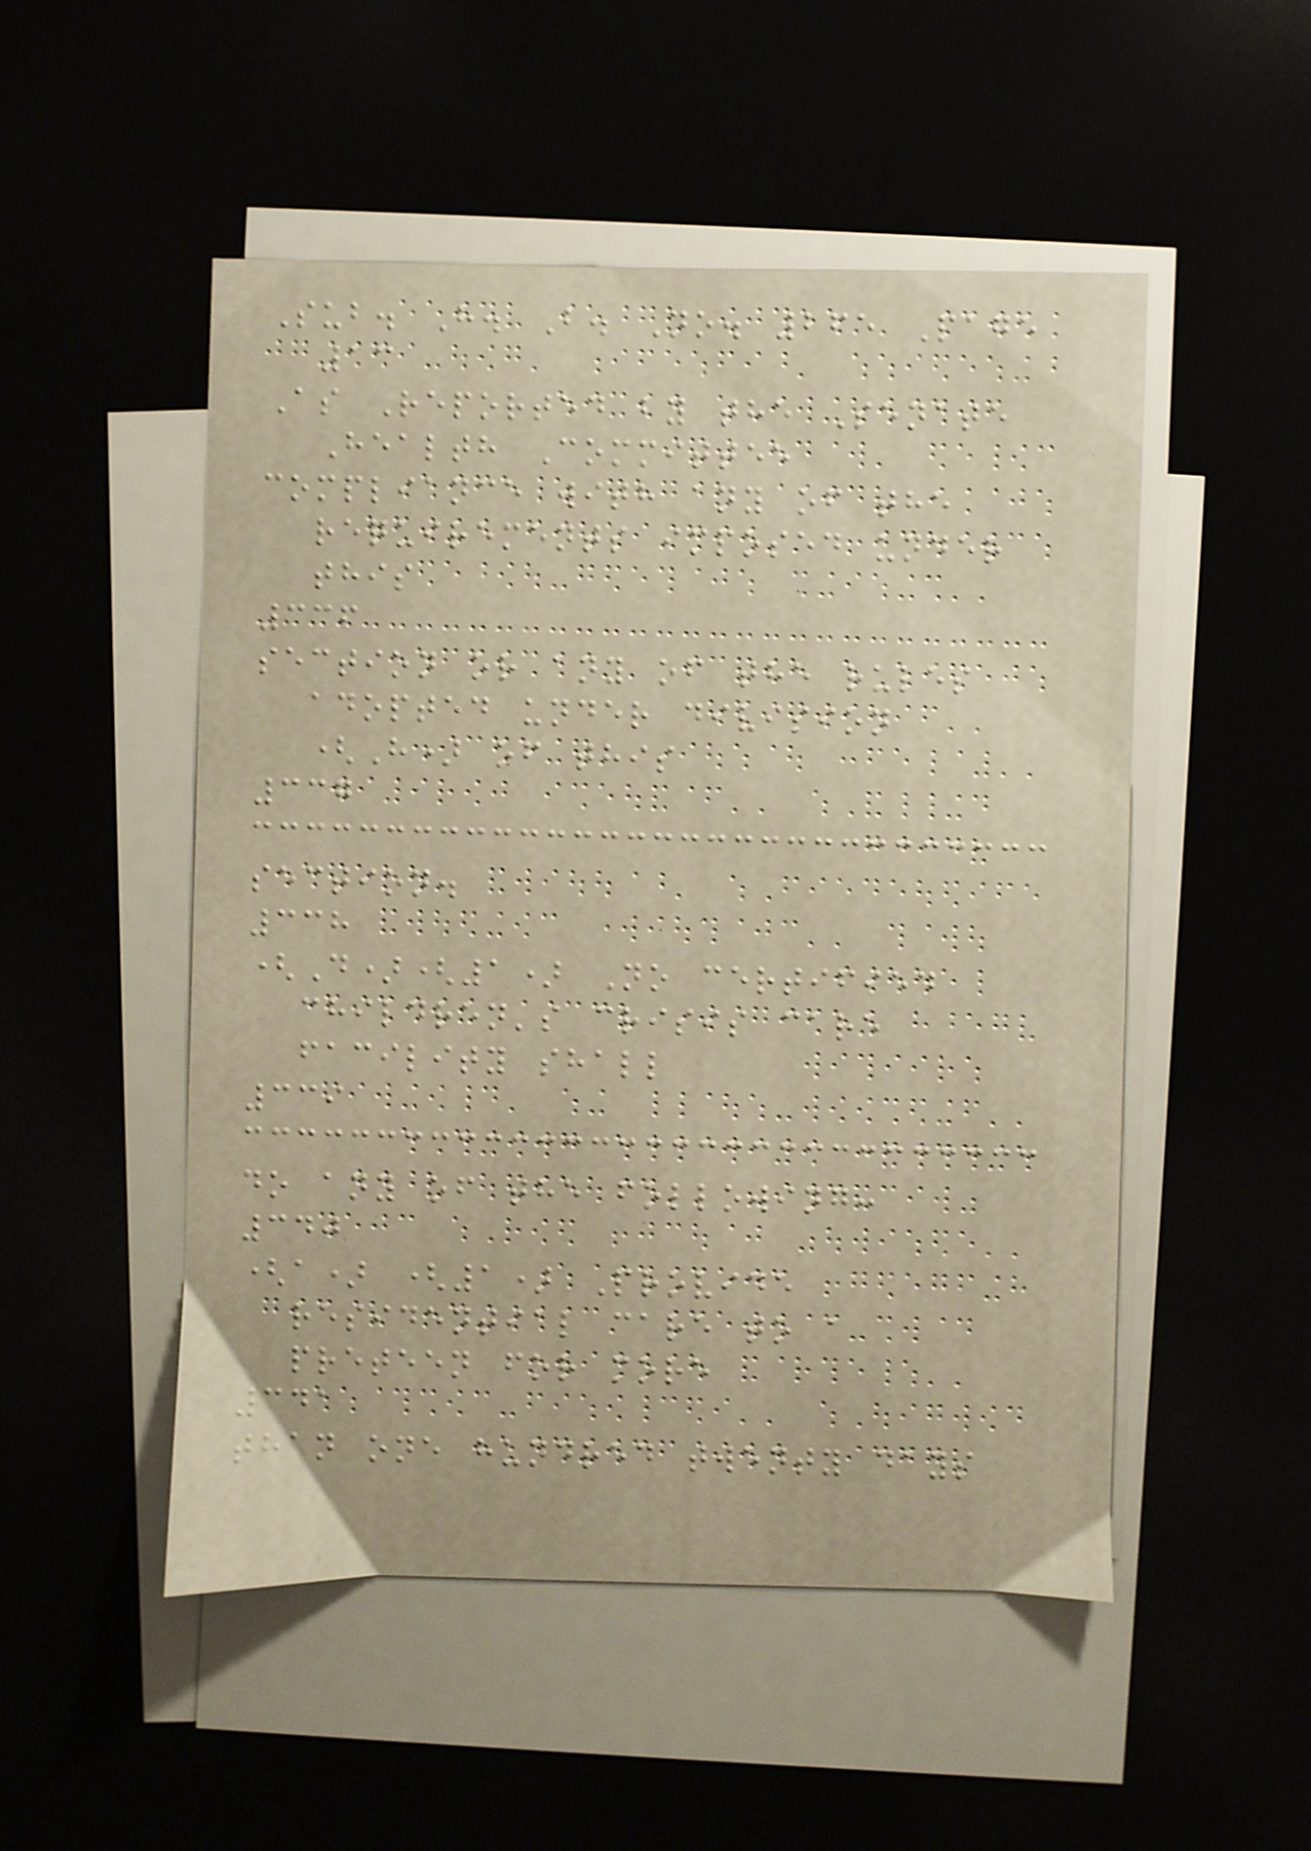Sub. H. B. No. 265 Page
13
As Reported by the Senate
Health Committee
compliance with any of the
requirements imposed under
this
336
section or any of the rules
adopted under division
(H) of this
337
section.
338
(D)(1) No certified
children's crisis care
facility shall
339
do any of the following:
340
(a) (1) Provide
residential care to a
preteen for more
341
than one hundred twenty days
